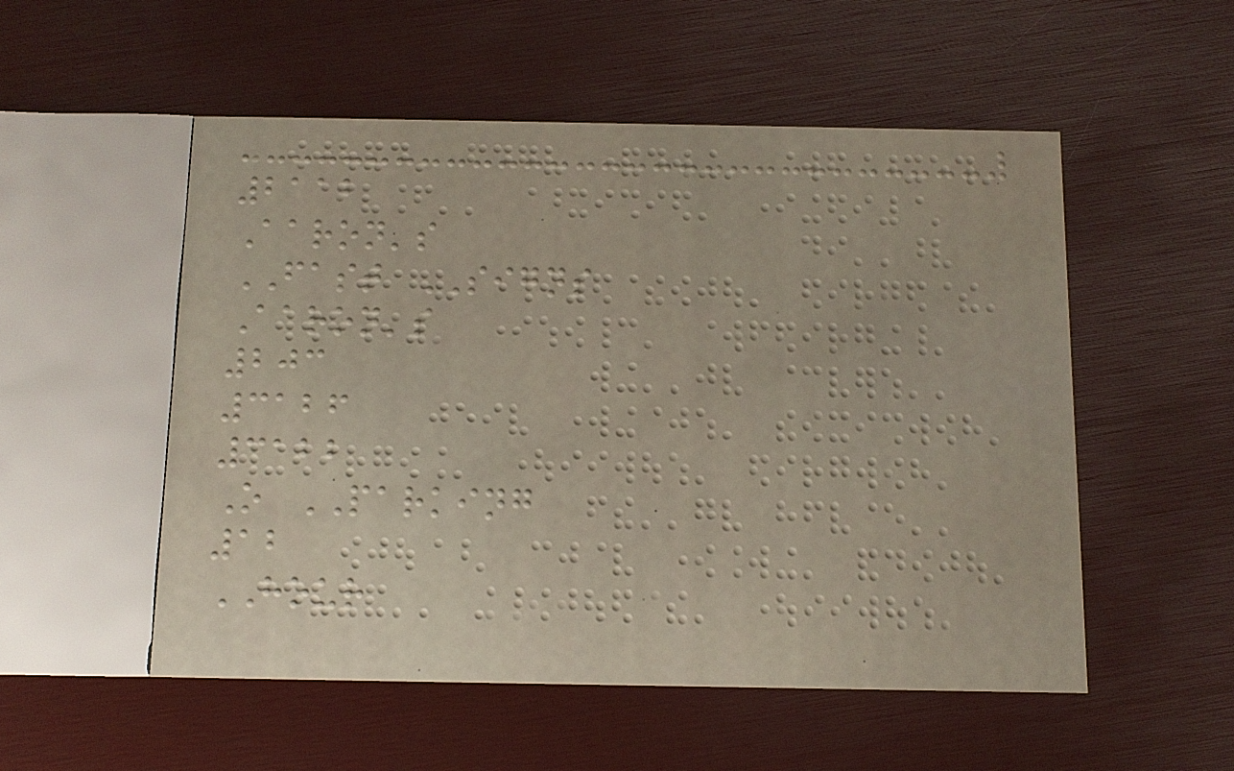2112
Aaron's
FAST SIGNS
Aaron's
203
3126
3122
O PARKING
12
HOUR
